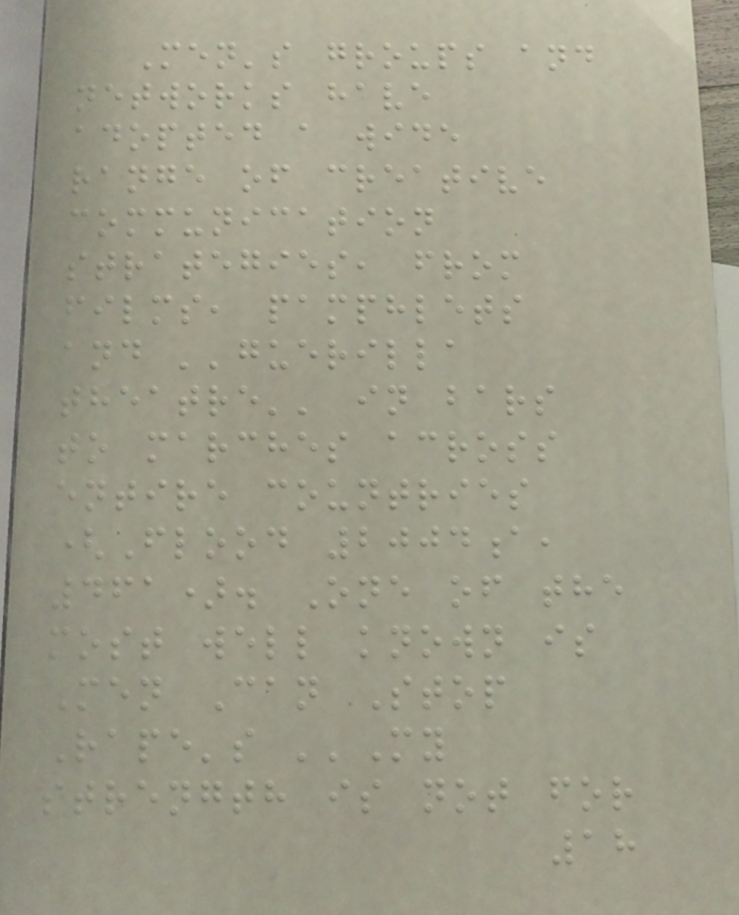Men's groups and
networks have
adopted a wide
range of creative
communication
strategies, from
films, pamphlets
and ''guerilla
theatre'' in bars
to marches across
entire countries
(Flood 2004a,
461). One of the
most well known is
Men Can Stop
Rape's ''My
strength is not for
18
